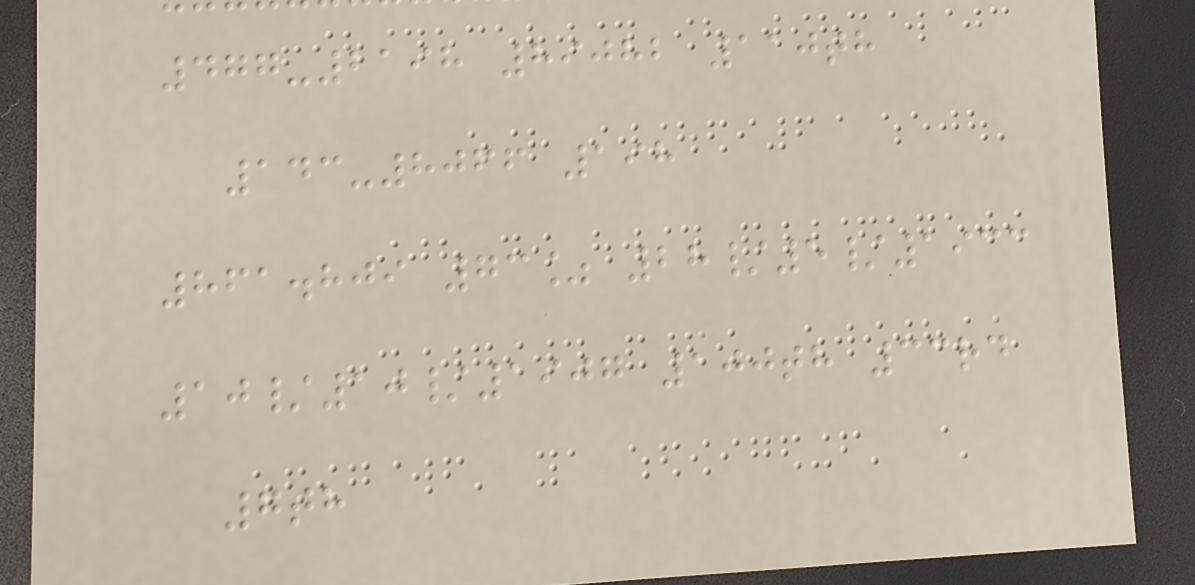477-2198 89082 110th
143-8066 198
861.809 73% 28/5/1933
10/10/1907 100th 33rd
7th
